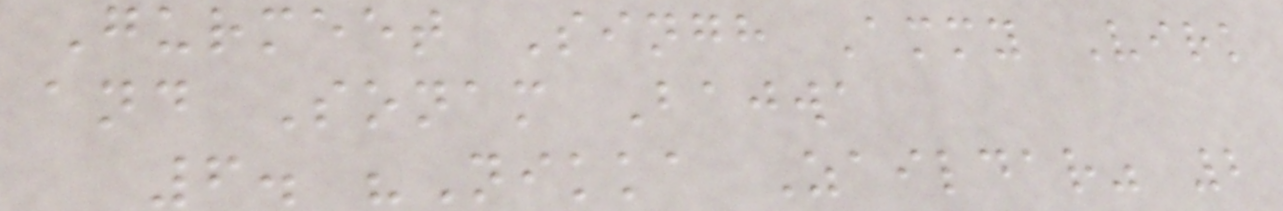Gurmeet Singh Ammy Virk
and Sonam Bajwa
6. "Nikka Zaildar" 2
